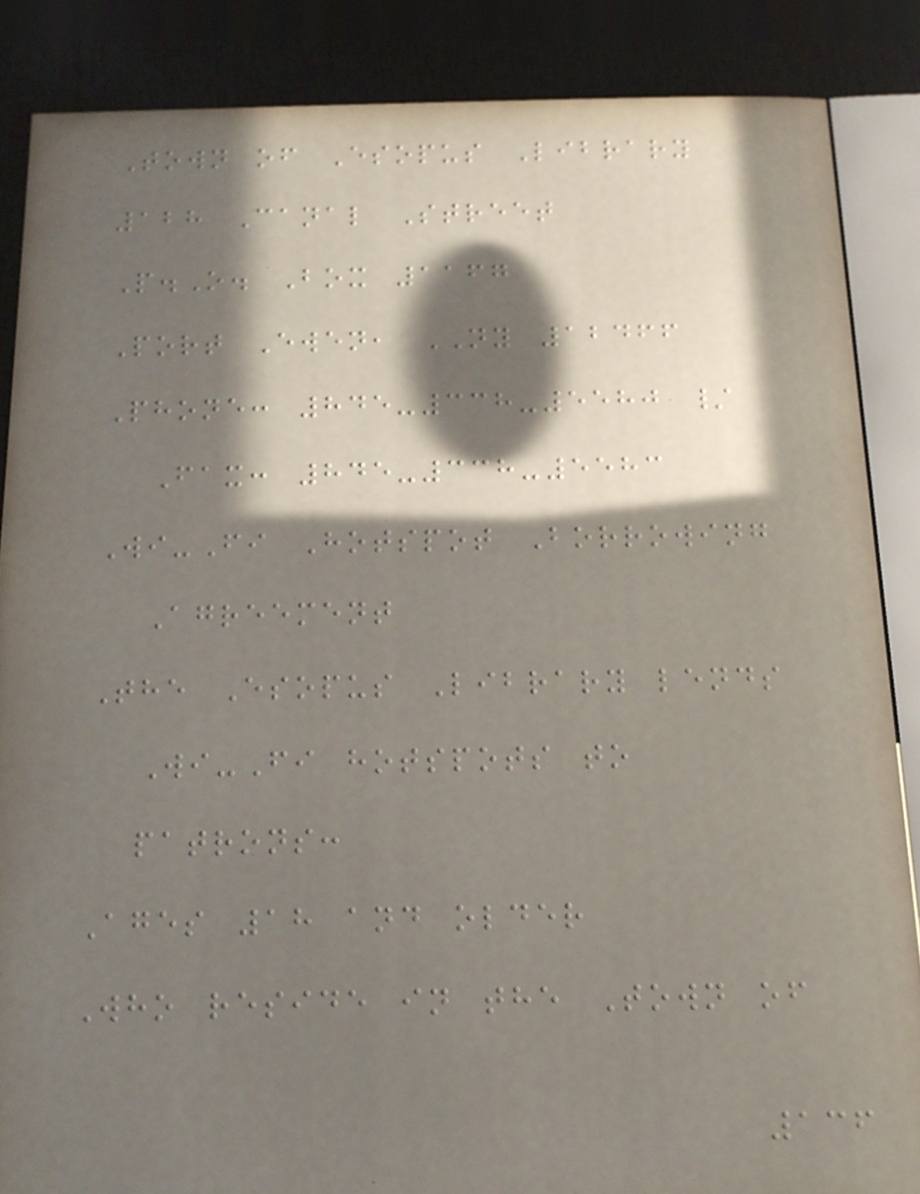Town of Esopus Library
128 Canal Street
P.O. Box 1167
Port Ewen, NY 12466
Phone: 845-338-5580 /
Fax: 845-338-5583
Wi-Fi Hotspot Borrowing
Agreement
The Esopus Library lends
Wi-Fi hotspots to
patrons:
Ages 18 and older
Who reside in the Town of
136
